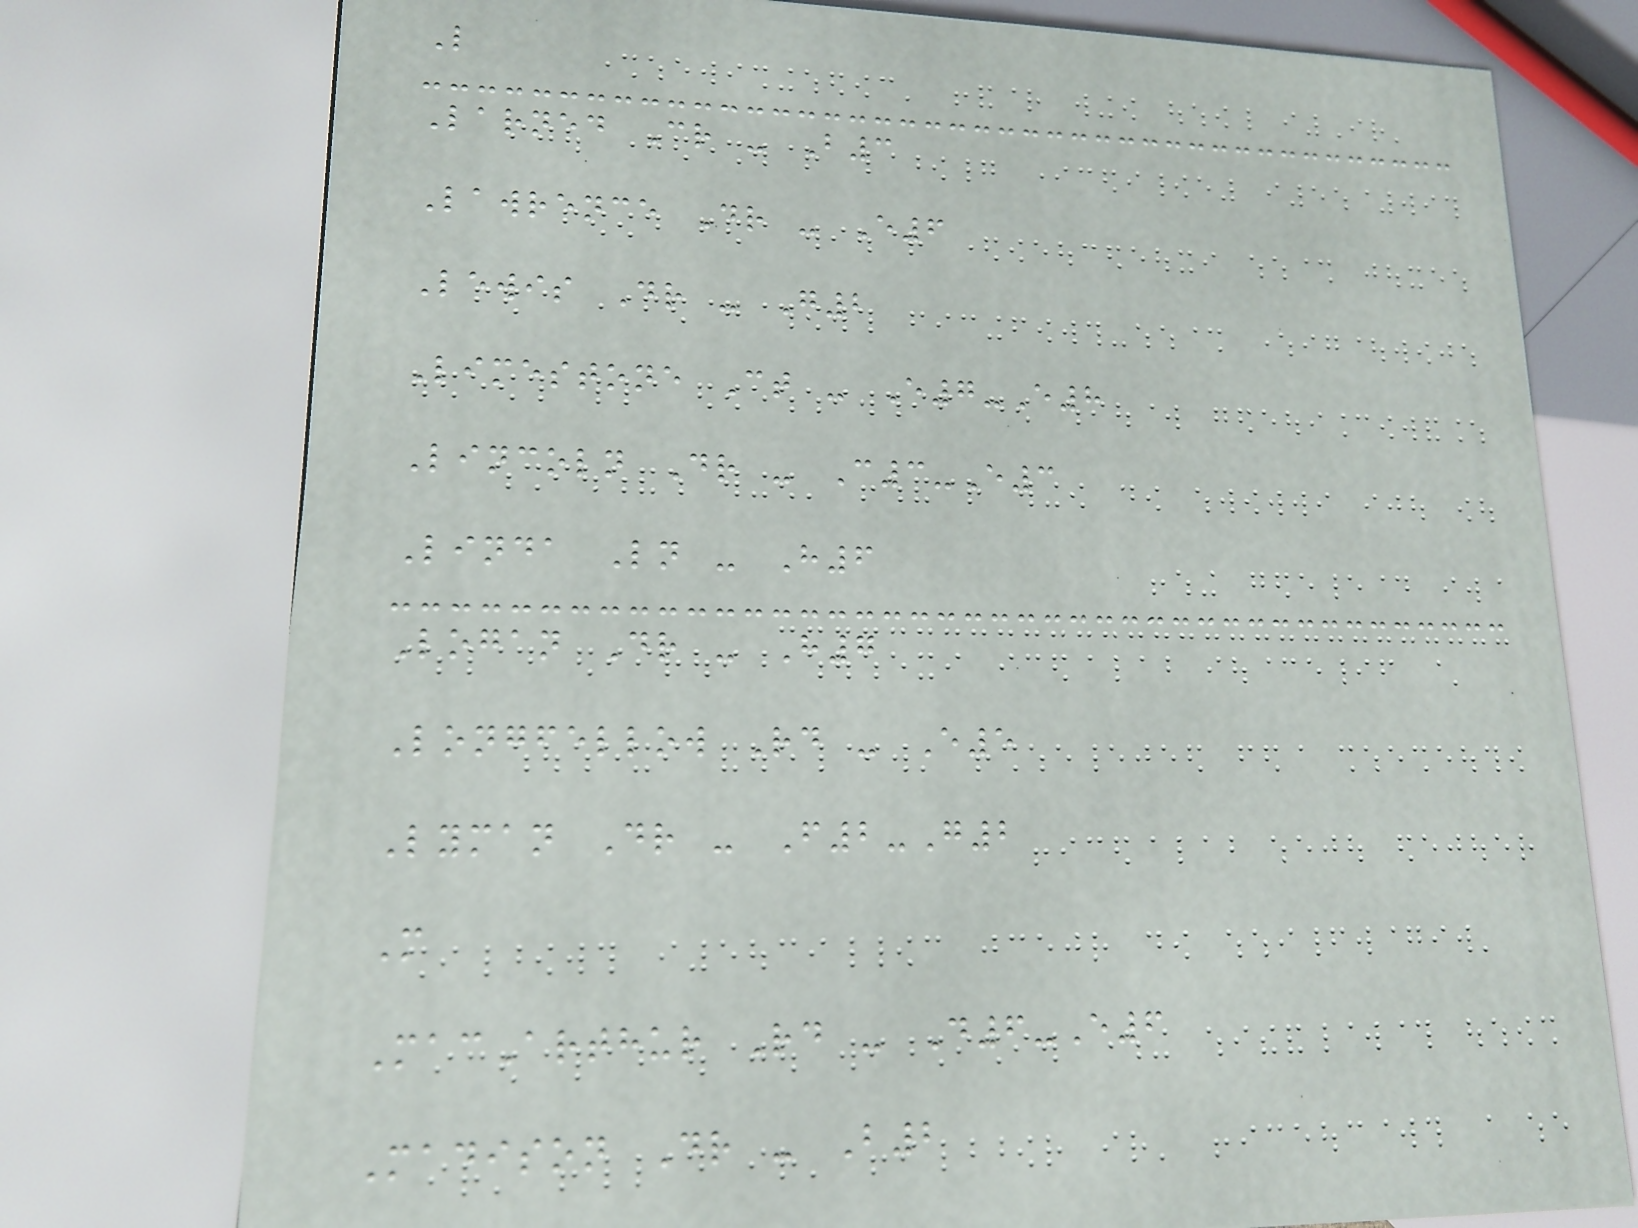L
Larned Cr - B3
Lawrence Dr - E6
Lewis Dr - G2
Limestone Ct - E7-E8
Lincoln Dr - C3-E3
Linda Ln - H6
Logan Dr - H7
Longfellow Rd - E5
Lyman Dr - F2-G2
M
MacArthur Rd - D6-E6
Madison Dr - B2
